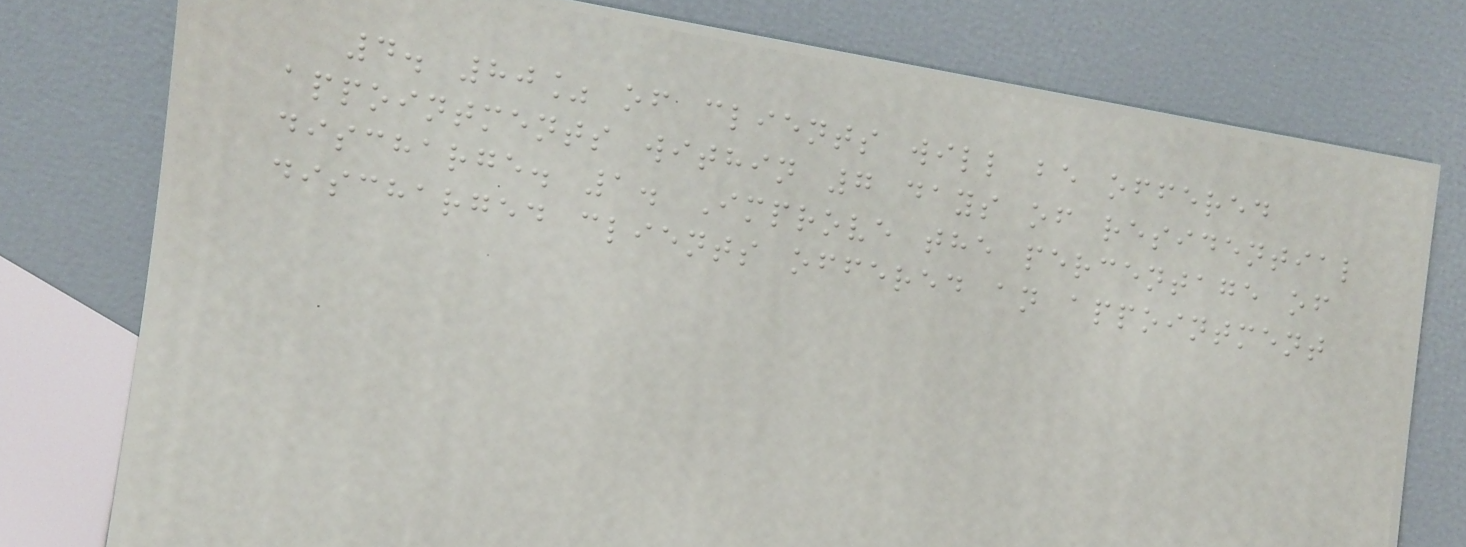4. 80% of clients will be offered
appointments within 7 days of residential
discharge. 1. Improve the percentage of
discharged clients offered an appointment
